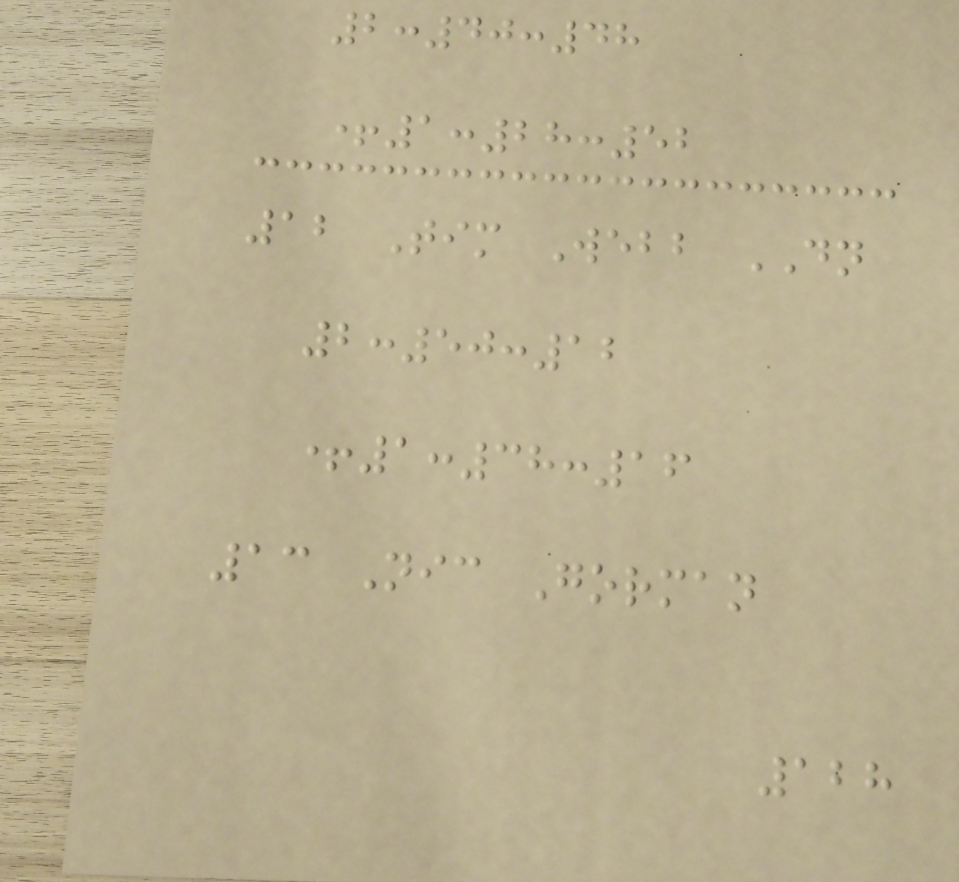2:40:48
+1:28:52
12 Tim Webb DN
2:50:12
+1:38:16
13 Nic Gorman
128
